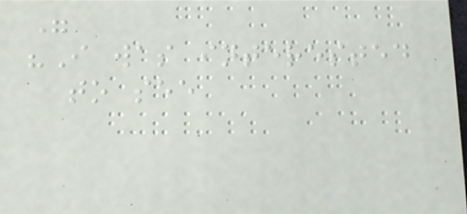"
"I was interested
to see
